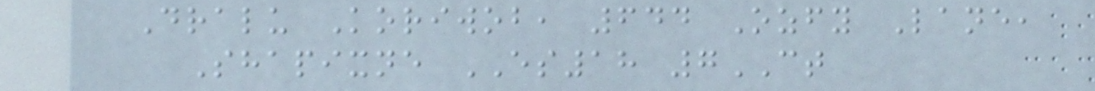Dralu Koriwob, 644 Ozfy Lane,
Shapixne ES18 7CT
